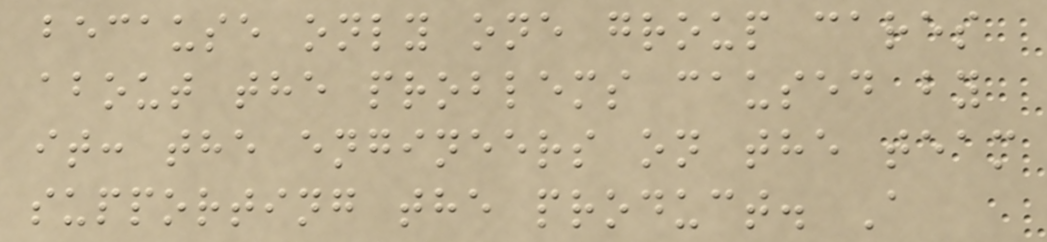because only one group cares
about the problems caused by
it: the engineers on the team
supporting the product. A
